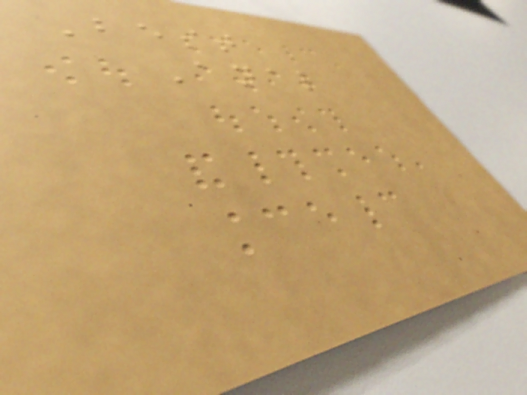Best
Anal
